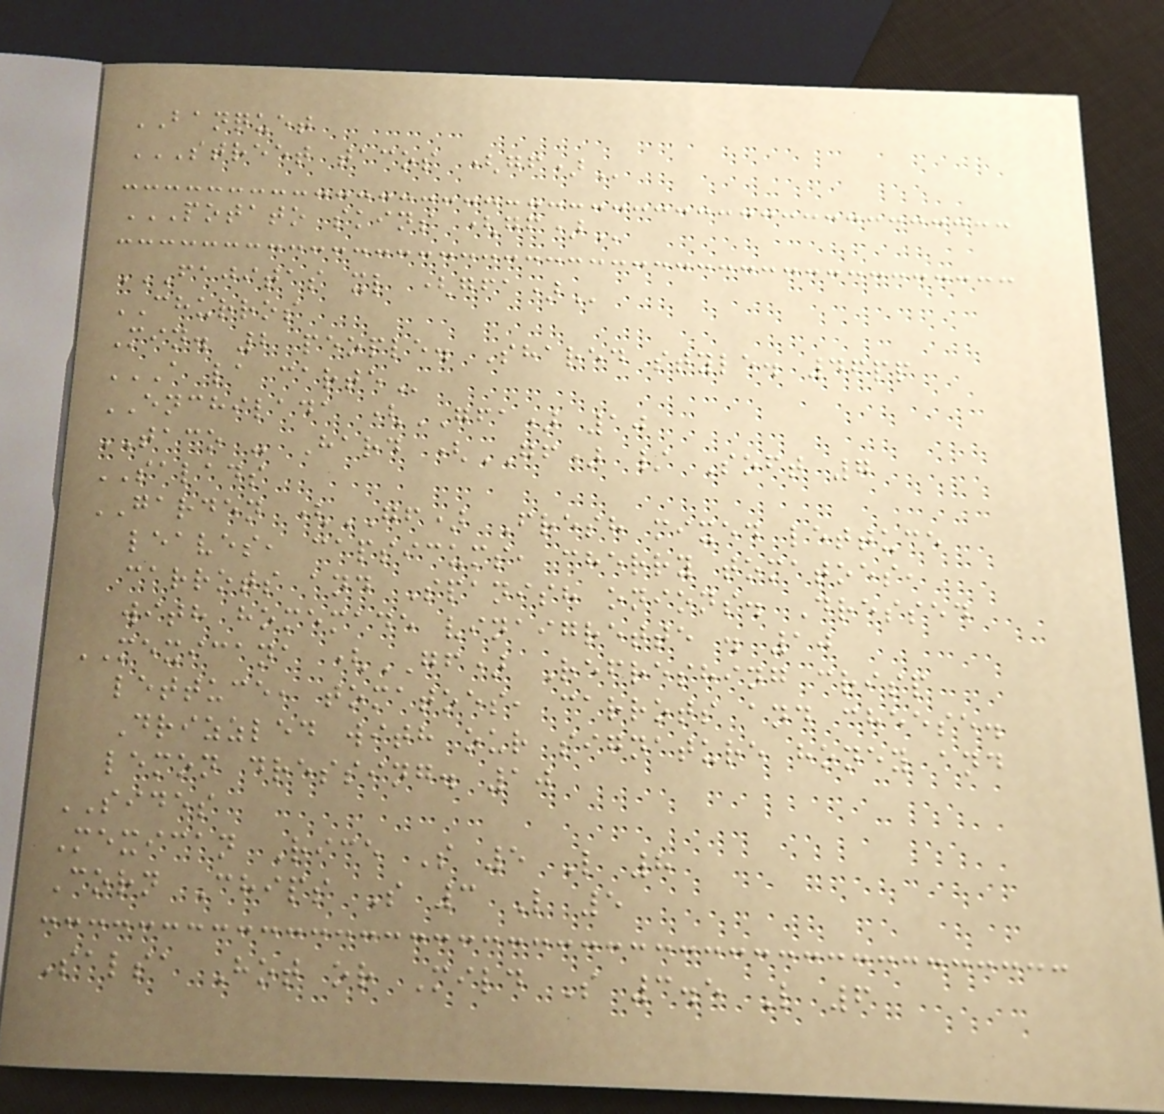BANQUET
STREET TACOS (GF)
POTATO SKINS (GF)
FAJITAS XL (GFA)
CHURROS
Min. 2 people. Shared style. 46pp
A LA CARTE
ENCHILADA (GFA) 10
TACO - Hard (GF) / Soft 7
SALADS
GARDEN (GF) Fresh mixed lettuce
leaves, capsicums, cherry tomatoes,
carrots and Spanish onions. Dressed
with homemade vinaigrette . 10
MEXICANA (GF) Refreshing crisp
lettuce, tomatoes, carrots and cheese.
Drizzled with our signature honey and
lemon dressing. 10
SIDES
Mexican Rice S 5 L 8
Corn Chips S 3 L 5
Salsa Hot or Mild S 3.5 L 6
